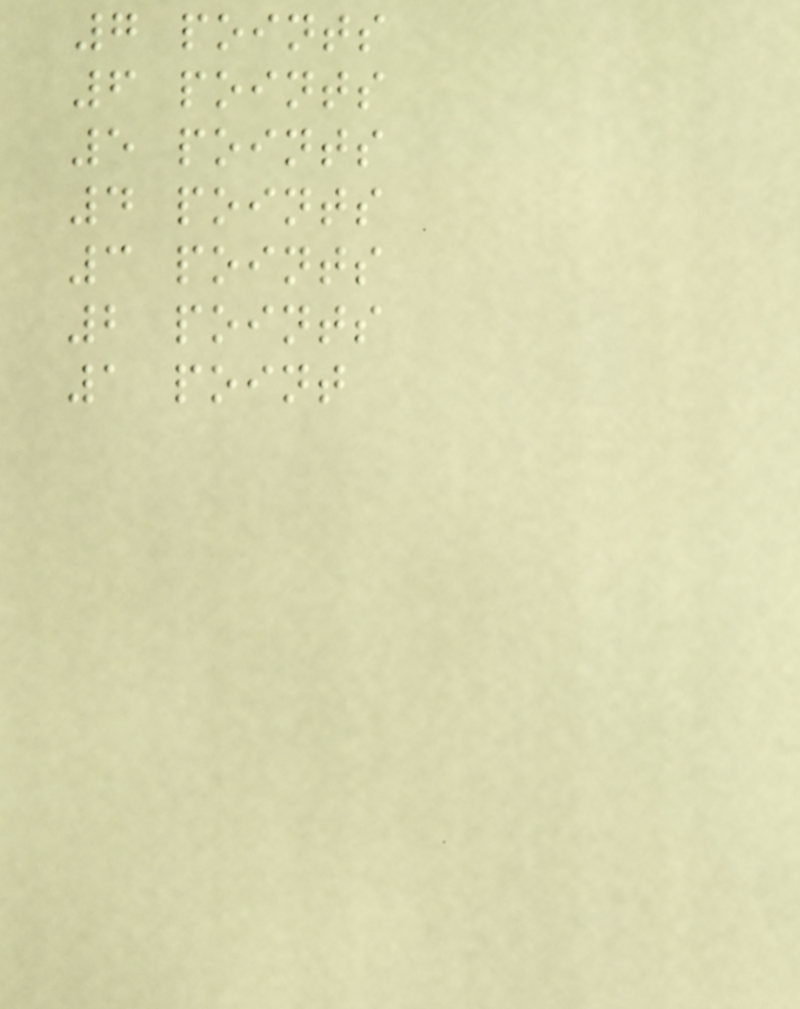7 points
6 points
5 points
4 points
3 points
2 points
1 point
